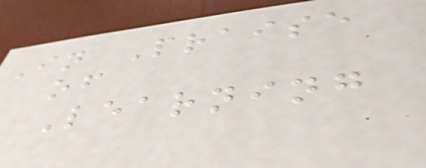In Praise
of
Learning
